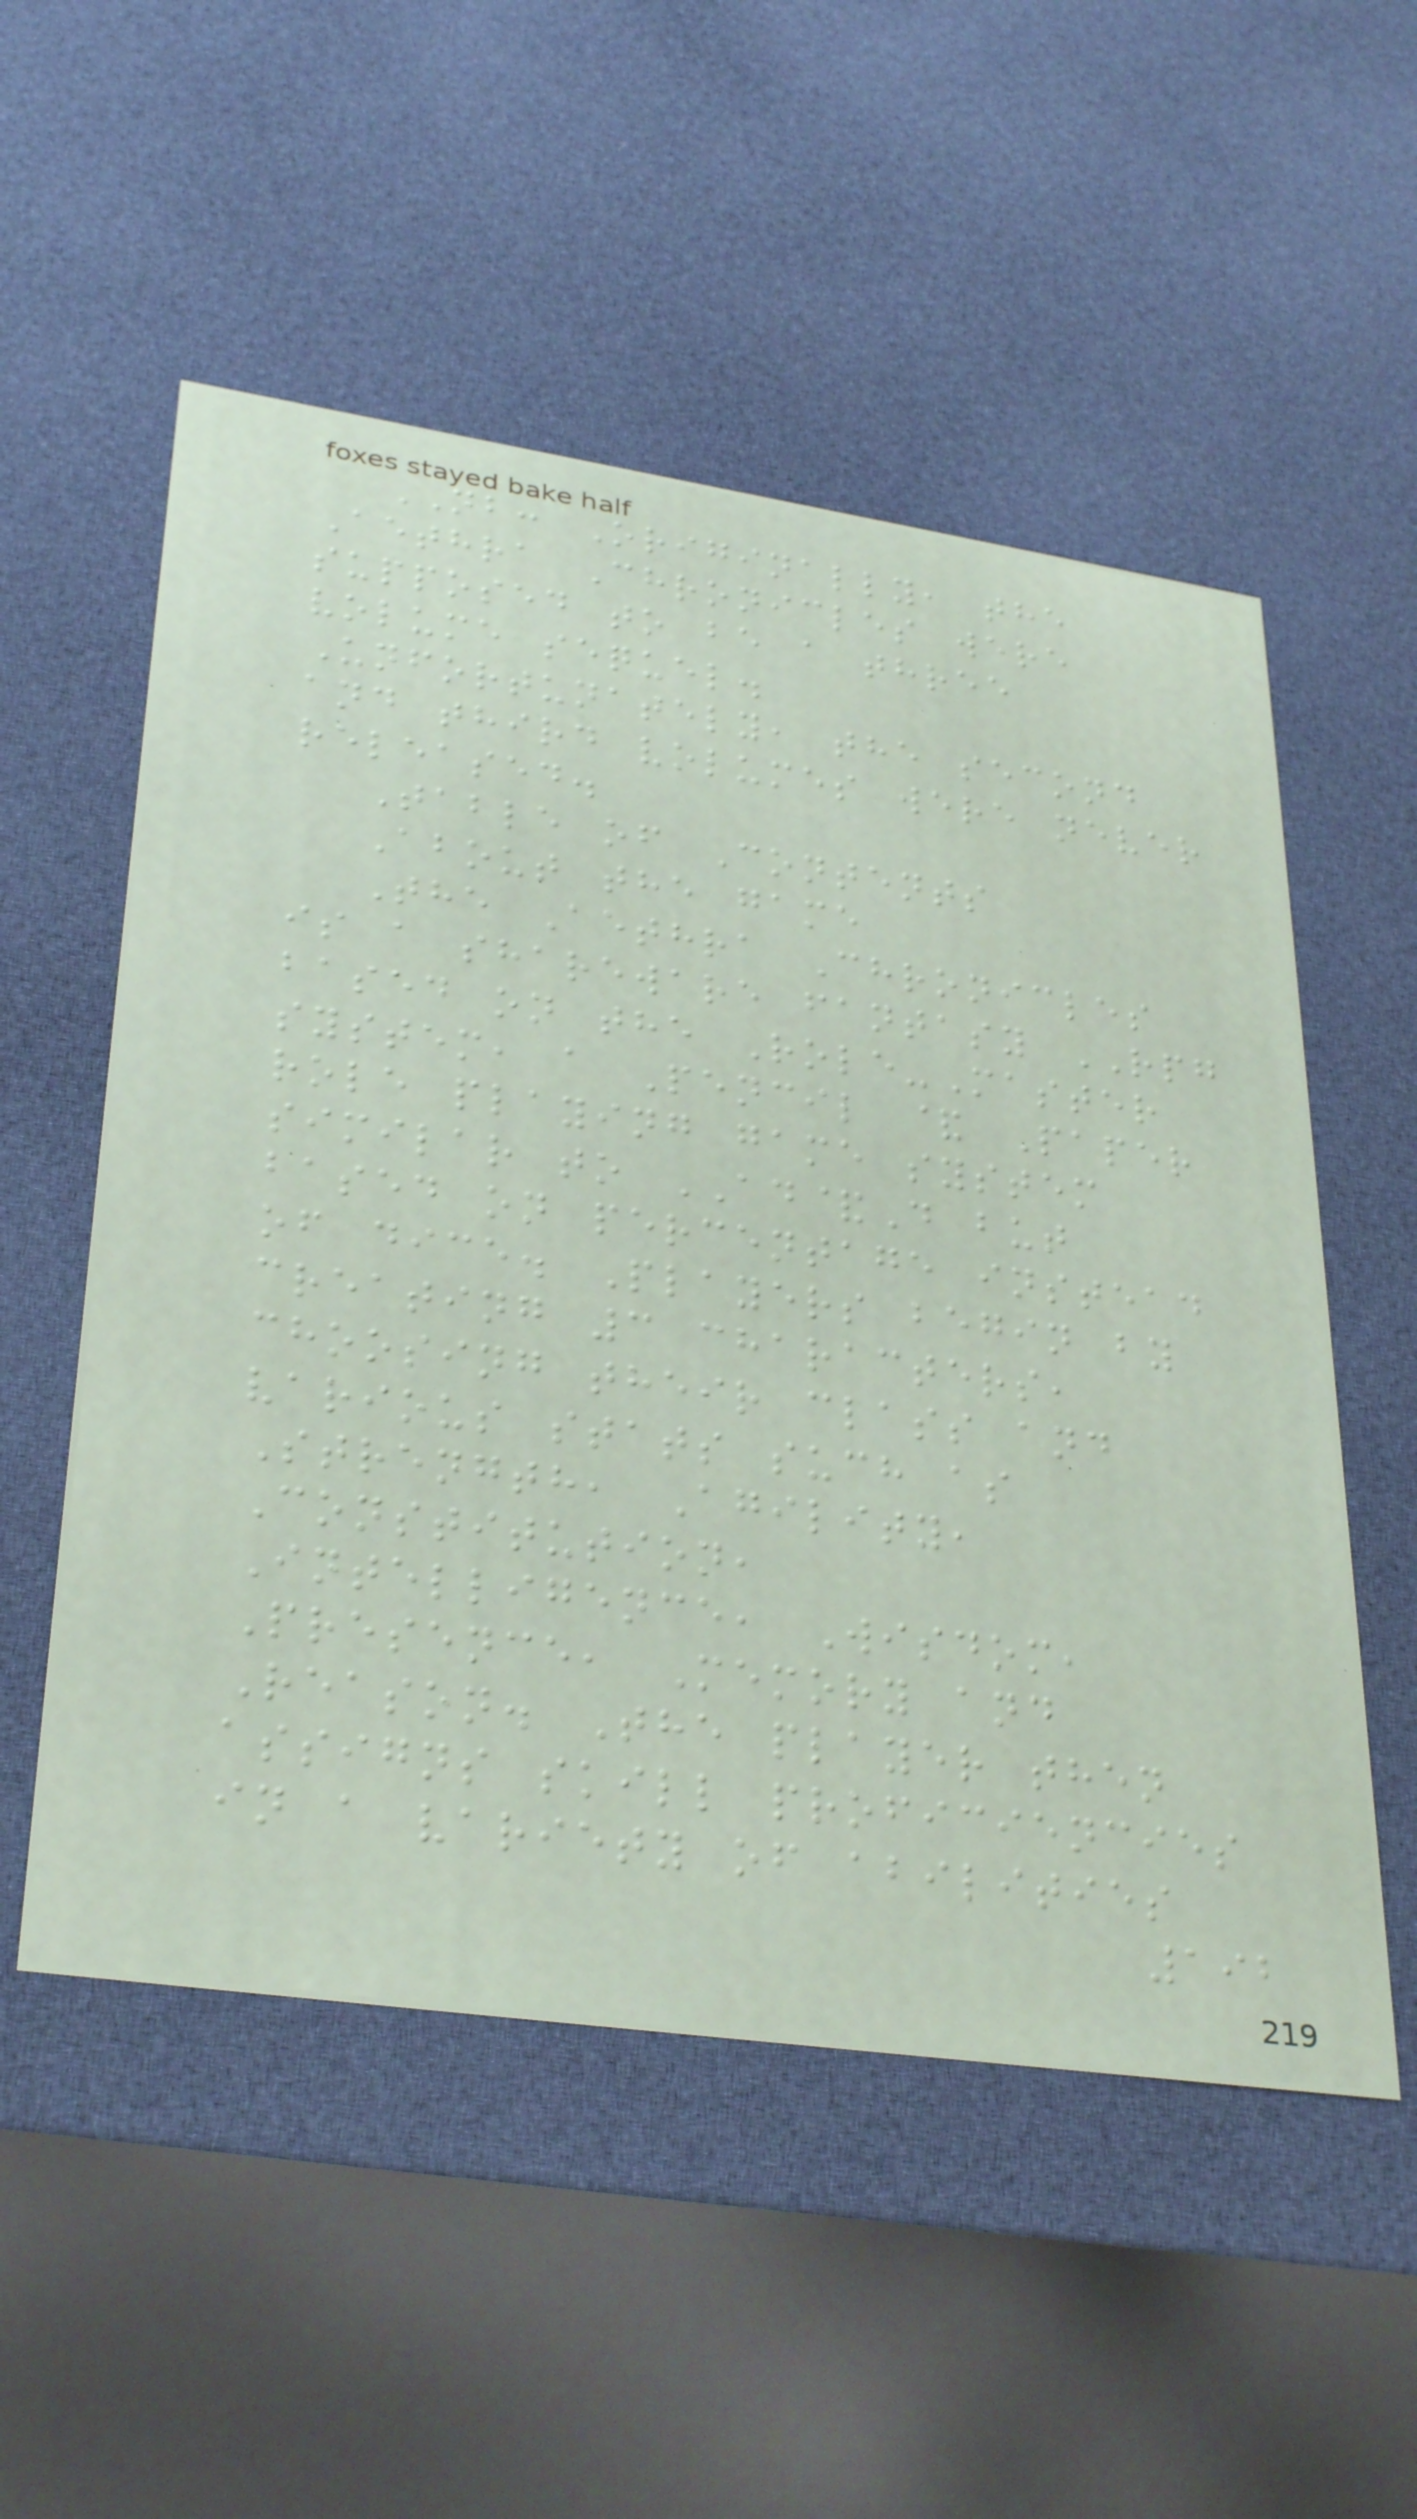NB: Originally, the
Aethra Chronicles were
supposed to be a three
volume sequel.
Unfortunately, the second
and third volumes were never
released.
Table of Contents
About the game
The Aethra Chronicles
is a shareware fantasy RPG
based on the Role-Master
system, a Pencil & Paper
role playing game system
similar to AD&D but
based on percentage instead
of dice. Players begin by
creating 3 characters,
choosing their class and
various stats such as
Strength, Agility,
Constitution,
Intelligence, Wisdom,
Presence, Memory and
Reason. The player then
assigns skill proficiencies
in a variety of abilities
192
